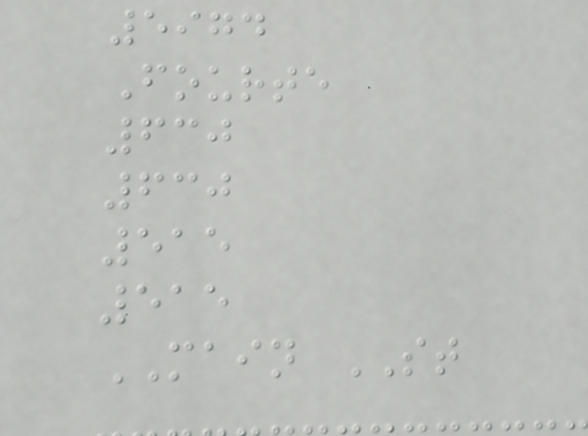5974
Fourte
630
630
515
515
MAIN ST
